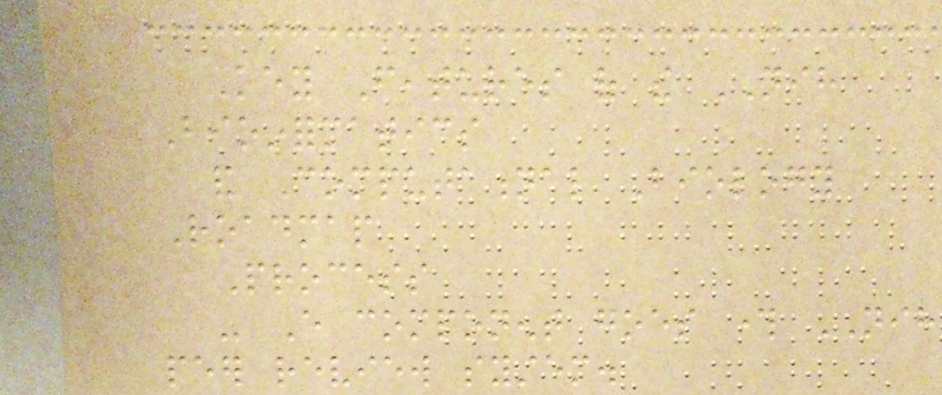Key Features of the NIH
Bioinformatics
and Computational Biology
Roadmap
Process
- Every component goes through NIH
peer review system.
